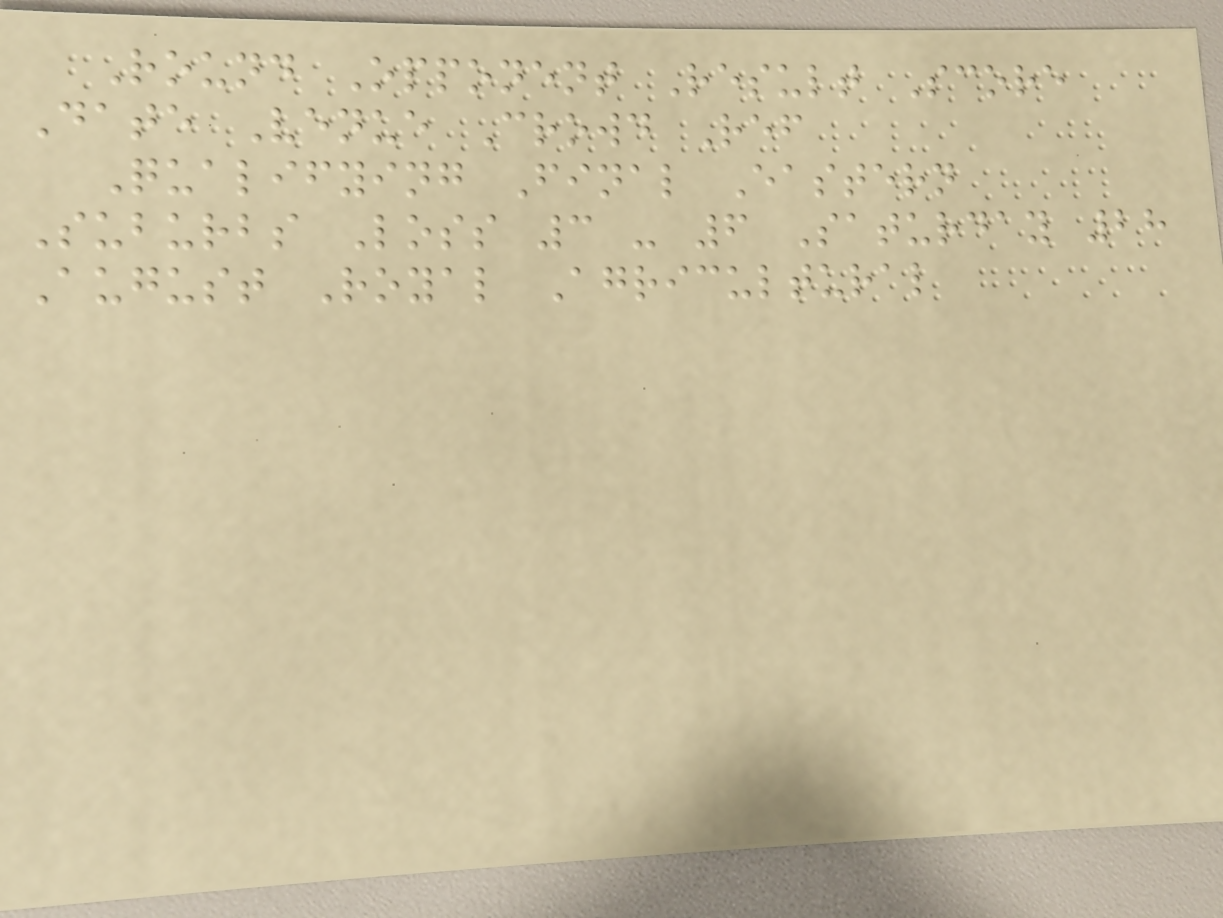Round Opponent Result Score
Date Venue Crowd Ref
Qualifying Final Eastern
Suburbs Loss 3 - 6 Saturday 28
August Royal Agricultural
